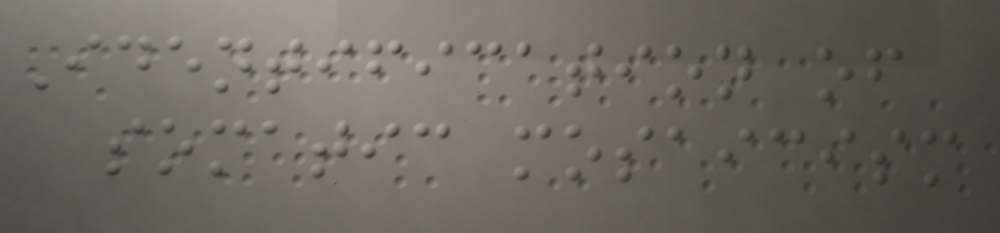Identification of
somatic mosaicism
